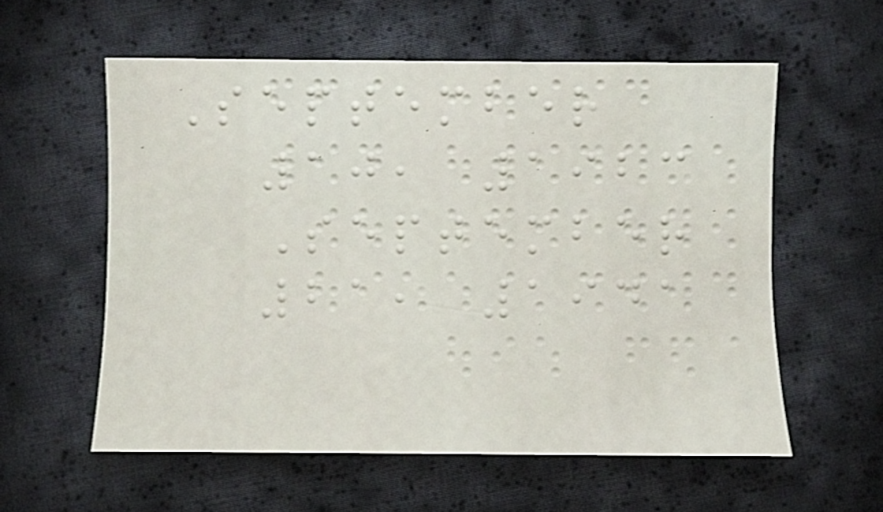September
10, 1923
September
21, 1941
